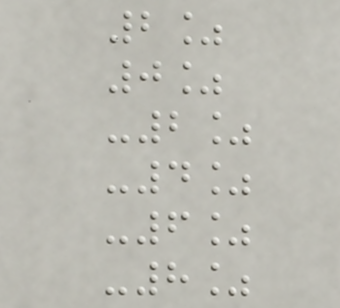2%
0%
-2%
-4%
-6%
-8%
